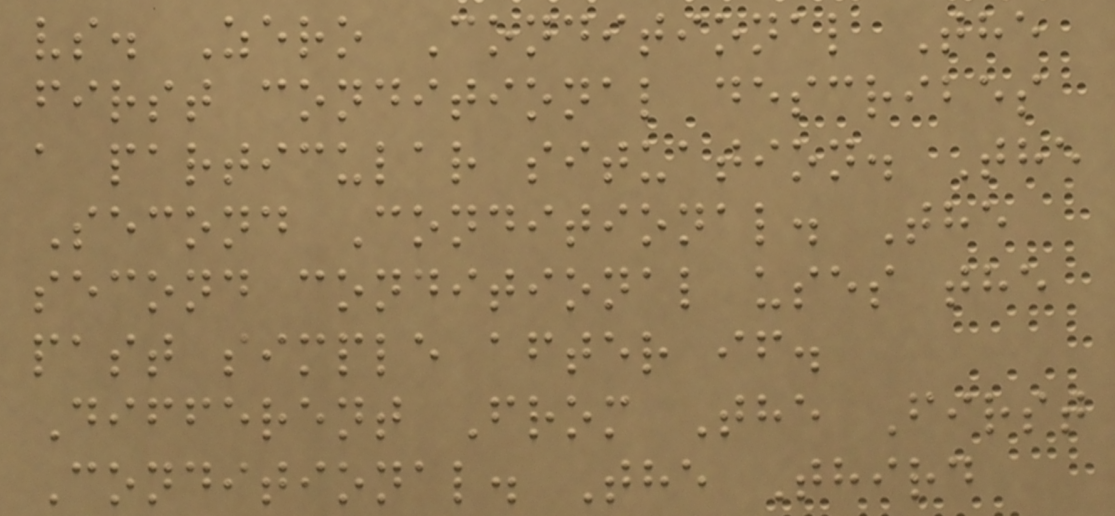vs. Zero Conditional The
first conditional describes
a particular situation. The
Second Conditional. The
second conditional uses the
past simple after if.
Different From The First
Conditional. The Third
